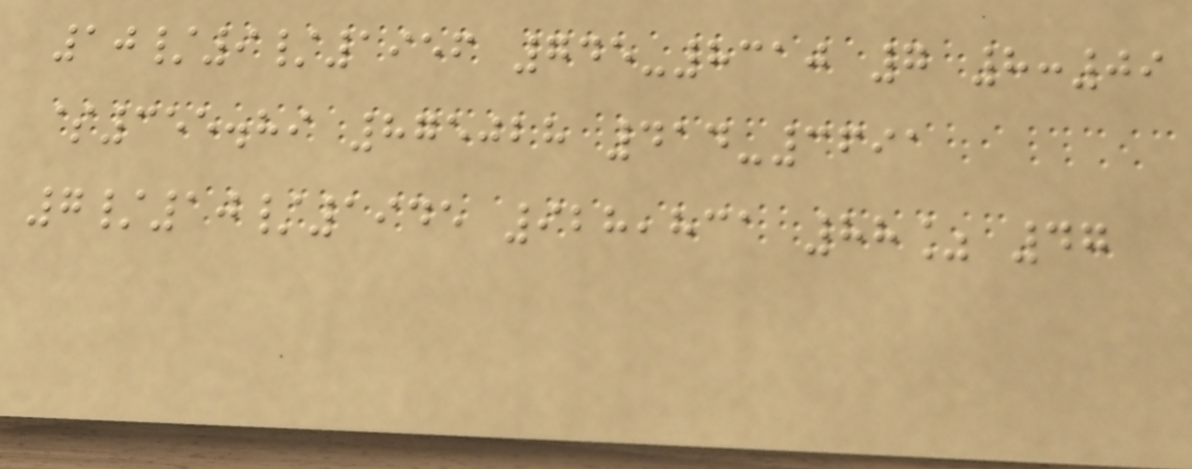10/9/1956 745-8310 7 8:09
$355.89 875028 414-3691
7/10/1945 928,831 88% 47
